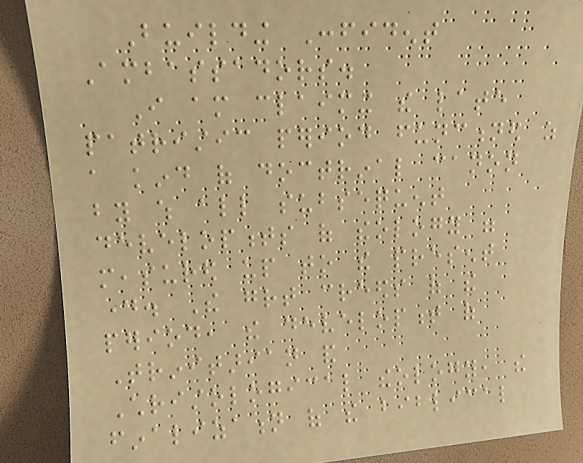Building Confident
Ambassadors.
I am claiming the late
patristic period functioned as
a kind of doctrinal canon
by which all subsequent
developments of theology were
measured up to the present
day. The great creeds of the
period, the development of
Trinitarian and
Christological theology, the
finalization of the biblical
